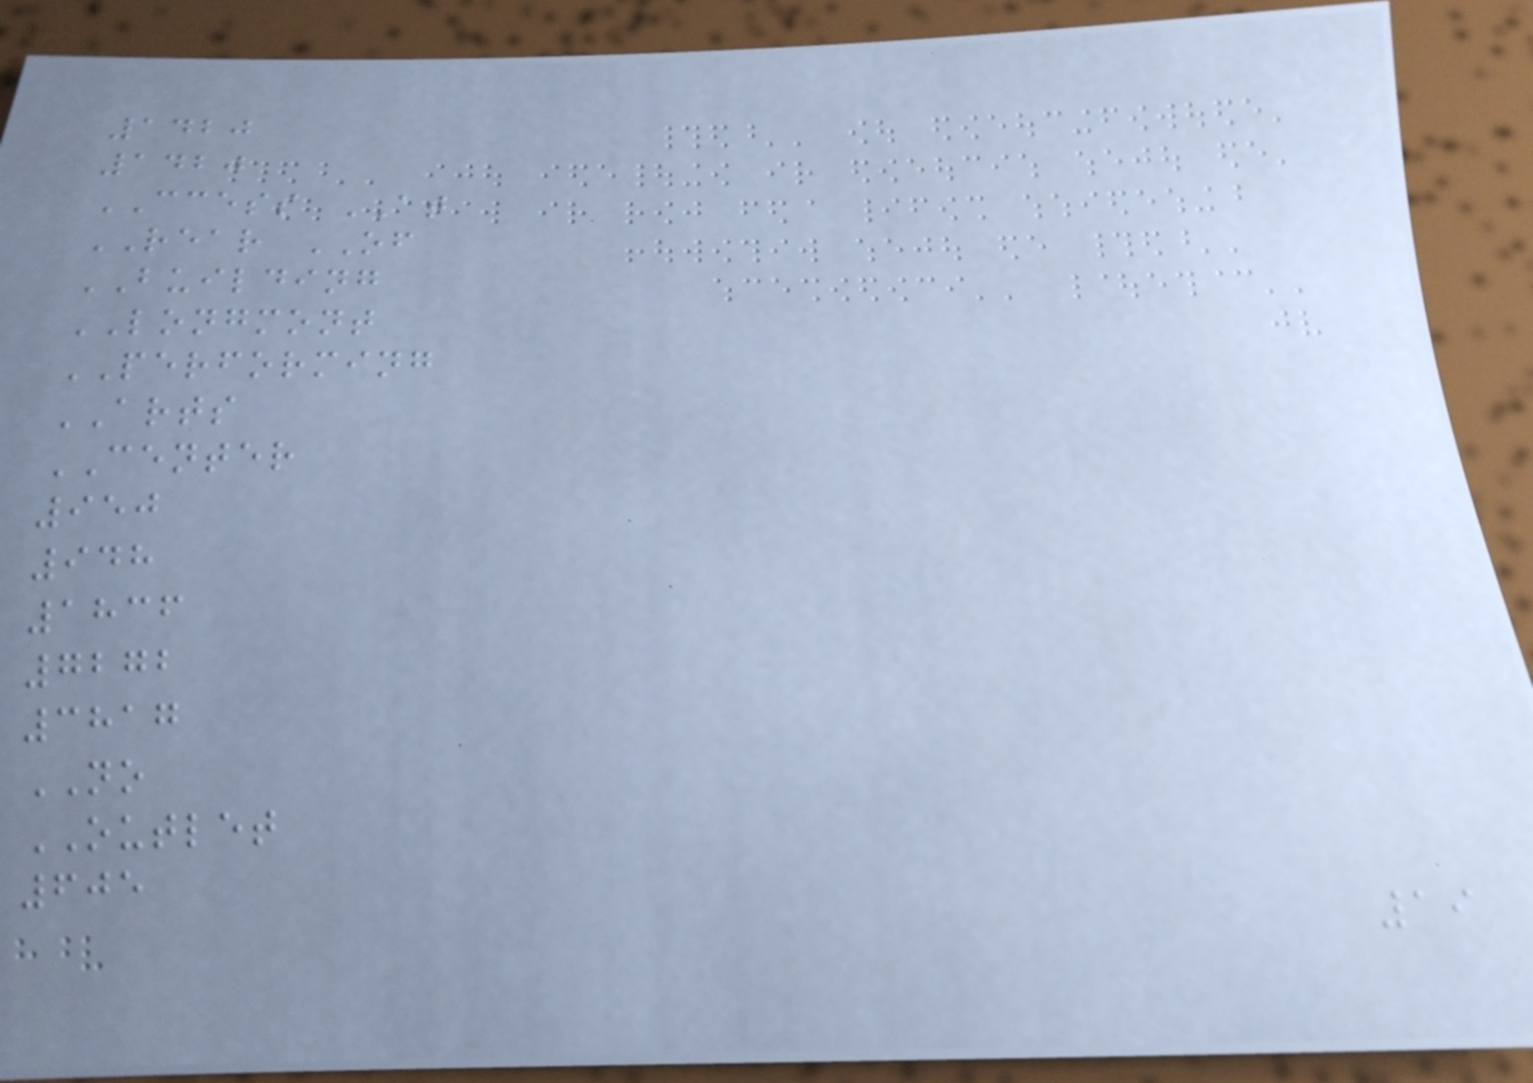1420
1420
CCESS AT
REAR OF
BUILDING
LONGMONT
PERFORMING
ARTS
CENTER
950
948
1836
7272
3817
NO
OUTLET
605
19
